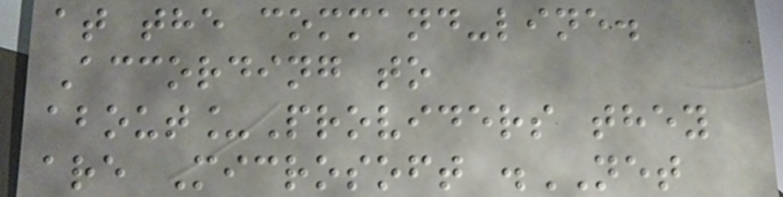at the command-line.
According to
about_Providers they
are Microsoft .NET
